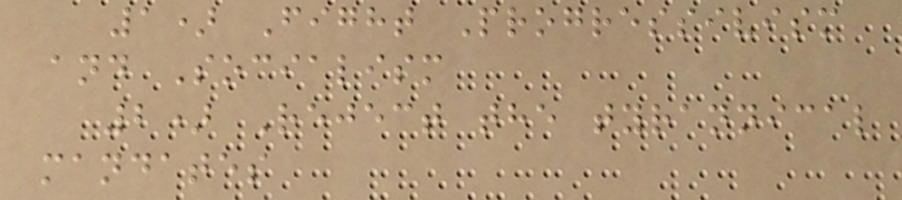1) Fight Progressivism
and Socialism
2) Reject the tyrannical
mandates
